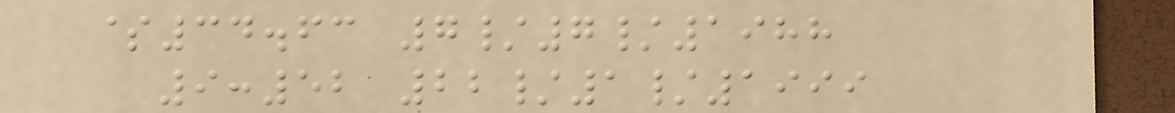$34.63 7/7/1988
9:52 22/1/1999
